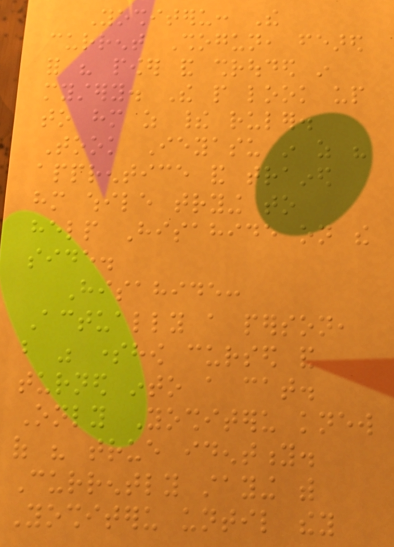Yoshiteru: The
current Shogun, feared
for his power and shrouded in
mystery. The people look up
to him as their ruler.
Took Ieyasu in as his
apprentice and trained
him while trying to
help Hisahide on the
side.
Hisahide:
Actually a person,
but was somehow cursed and
turned into a cat.
Only Yoshiteru knew
of his true identity.
Currently staying with
Yoshiteru until they
